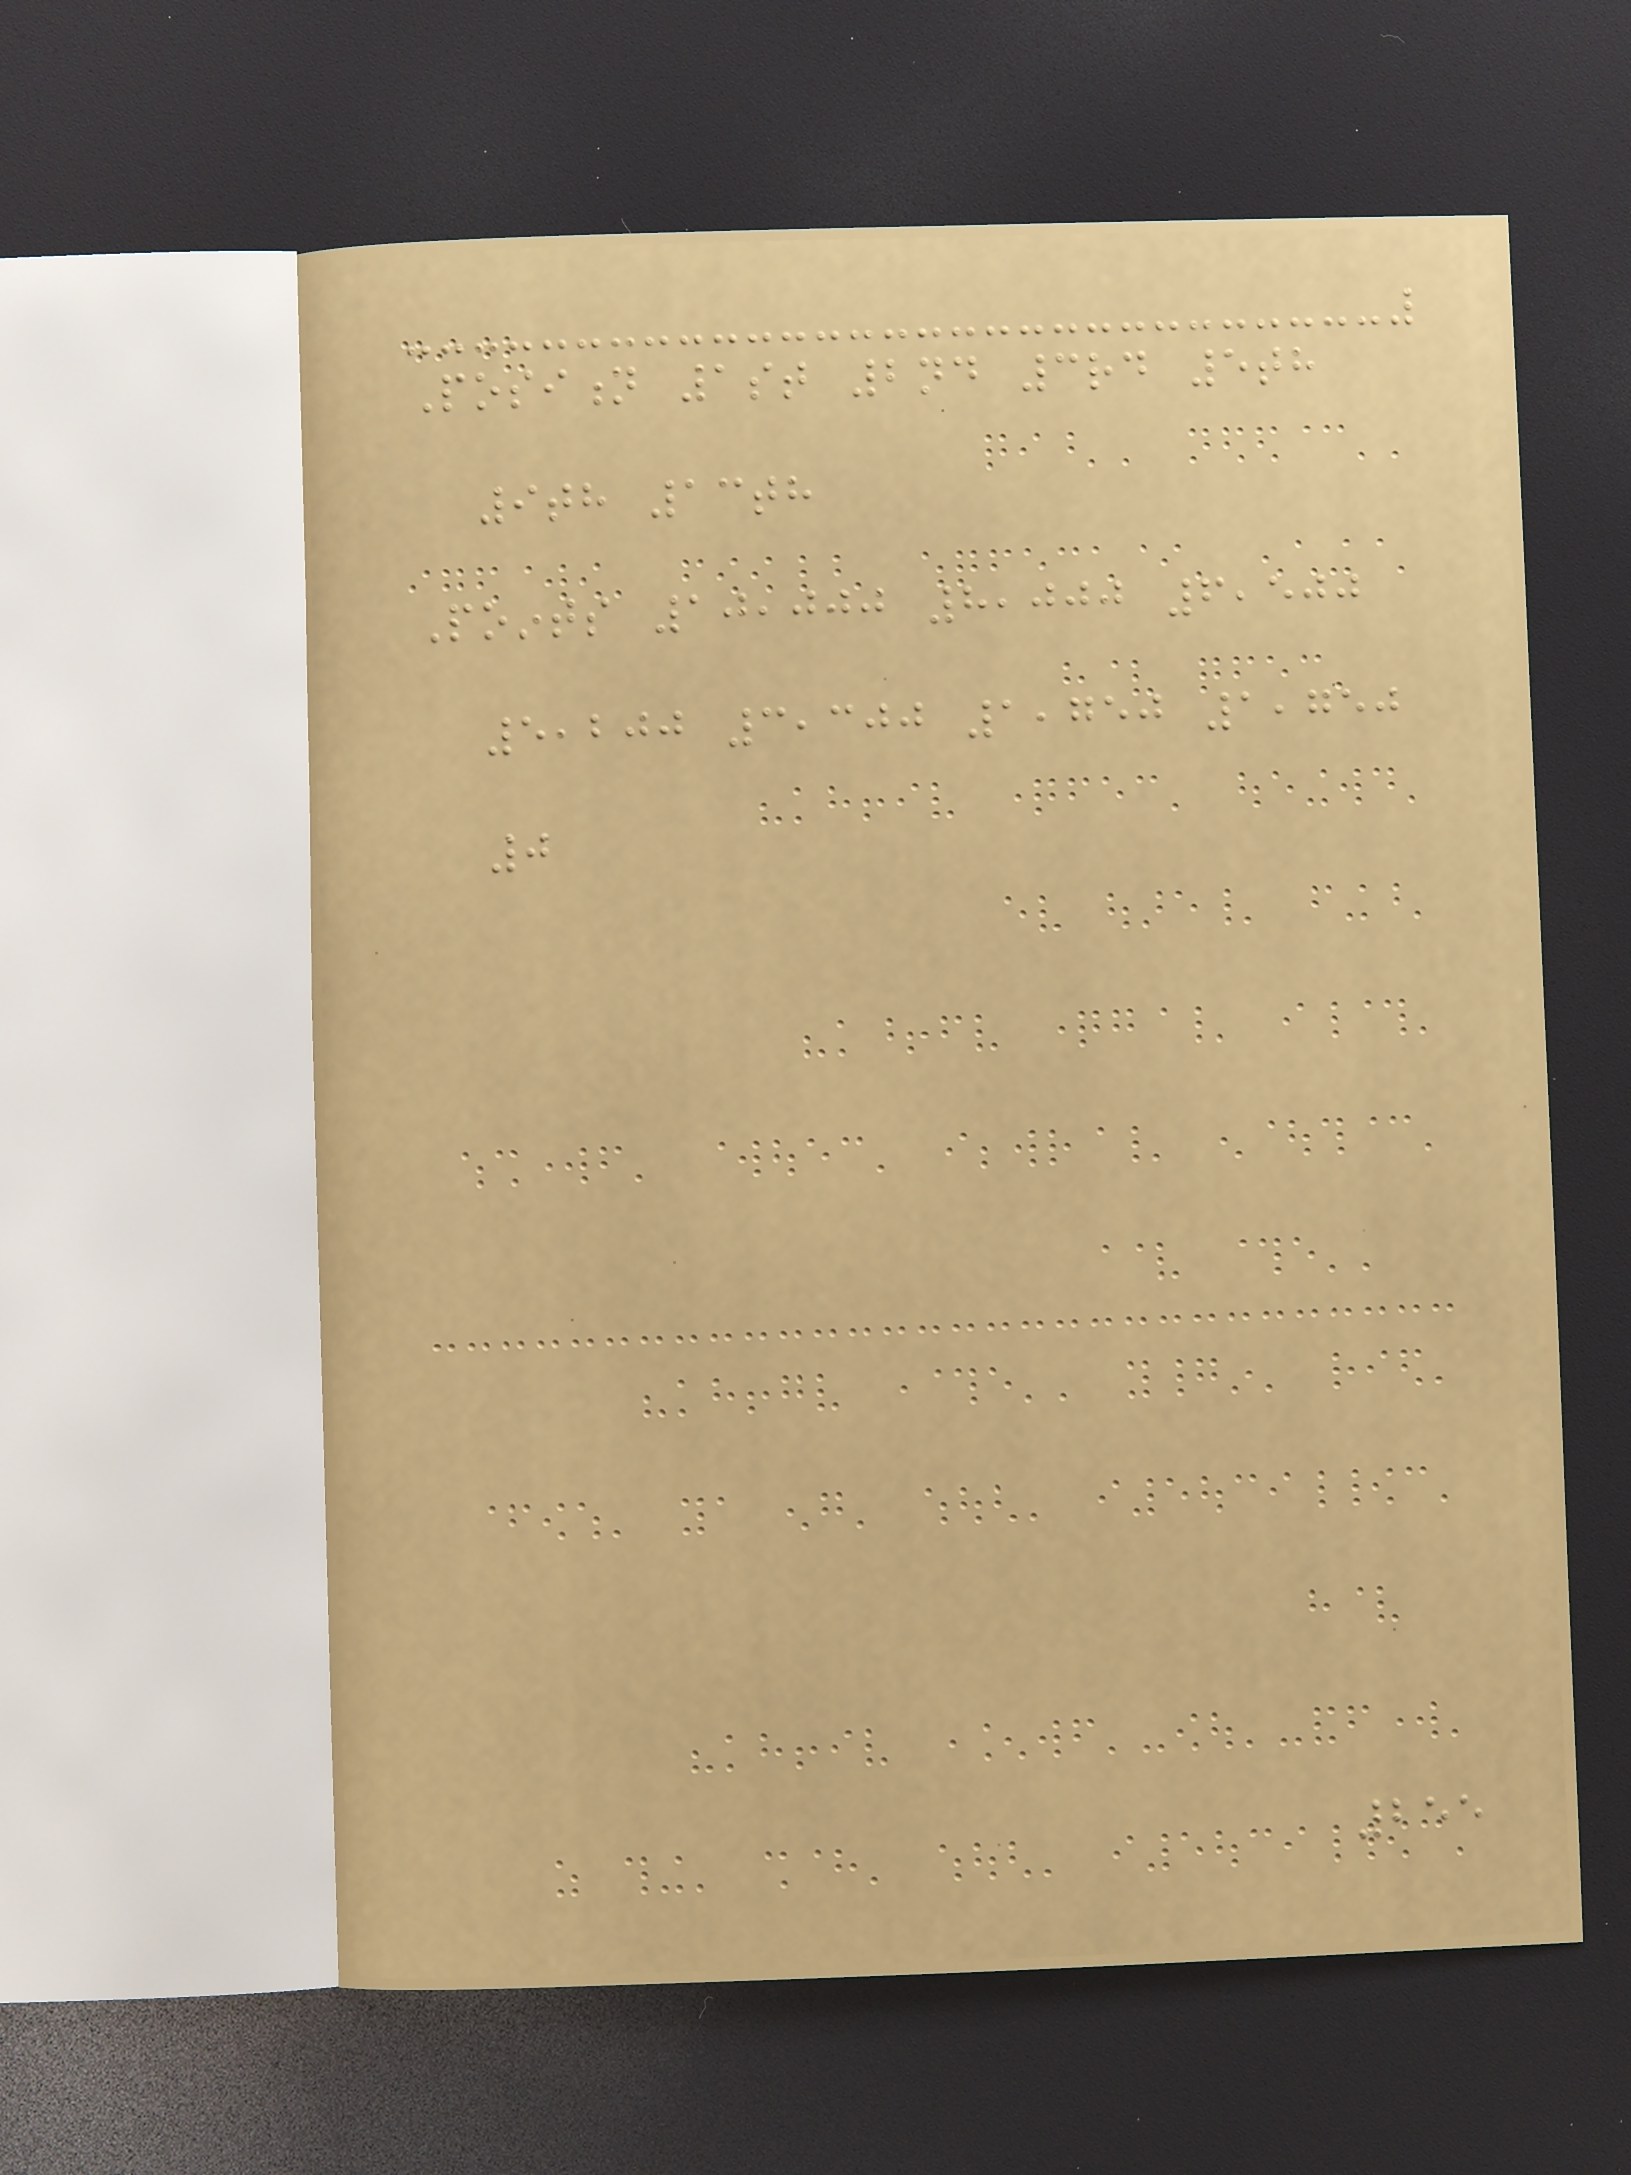Position 1st 2nd 3rd 5th
9th 13th
Points 10,000 8,000 6,500
5,200 3,300 1,750 1,750
0
255
